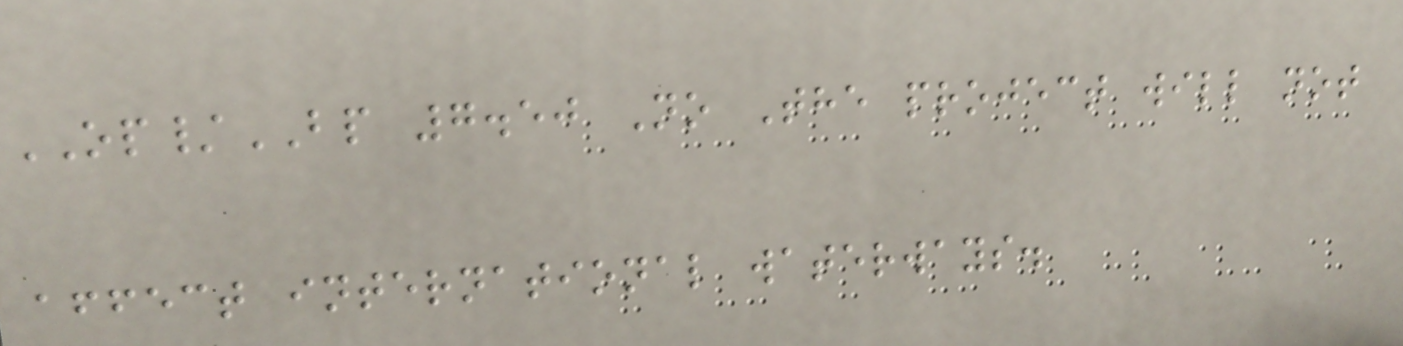OP/BP 7.50 No The project will not
affect international waterways.
